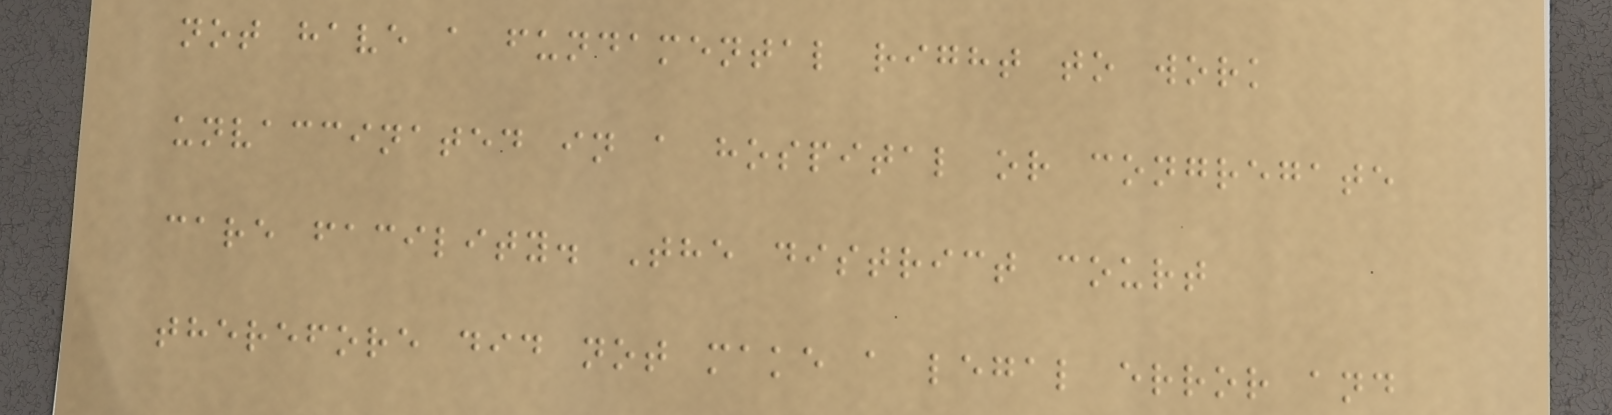not have a fundamental right to work
unvaccinated in a hospital or congregate
care facility. The district court
therefore did not make a legal error and
